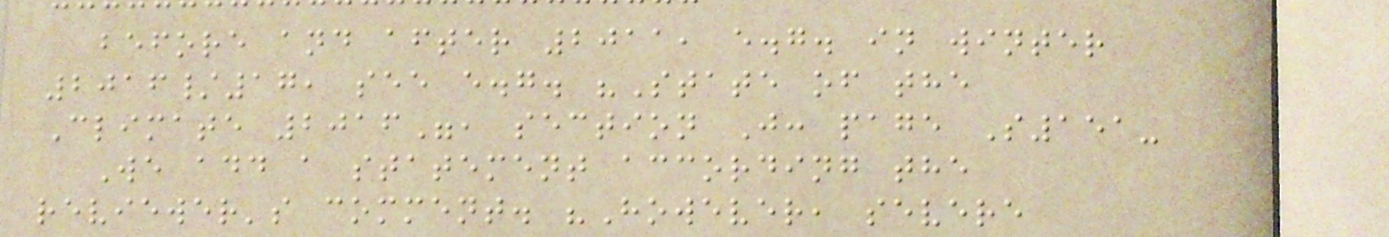before and after 2011, e.g. in winter
2016/17, see e.g. "State of the
Climate 2016", section J: page S151-
We add a statement according the
reviewer's comment. "However, severe
